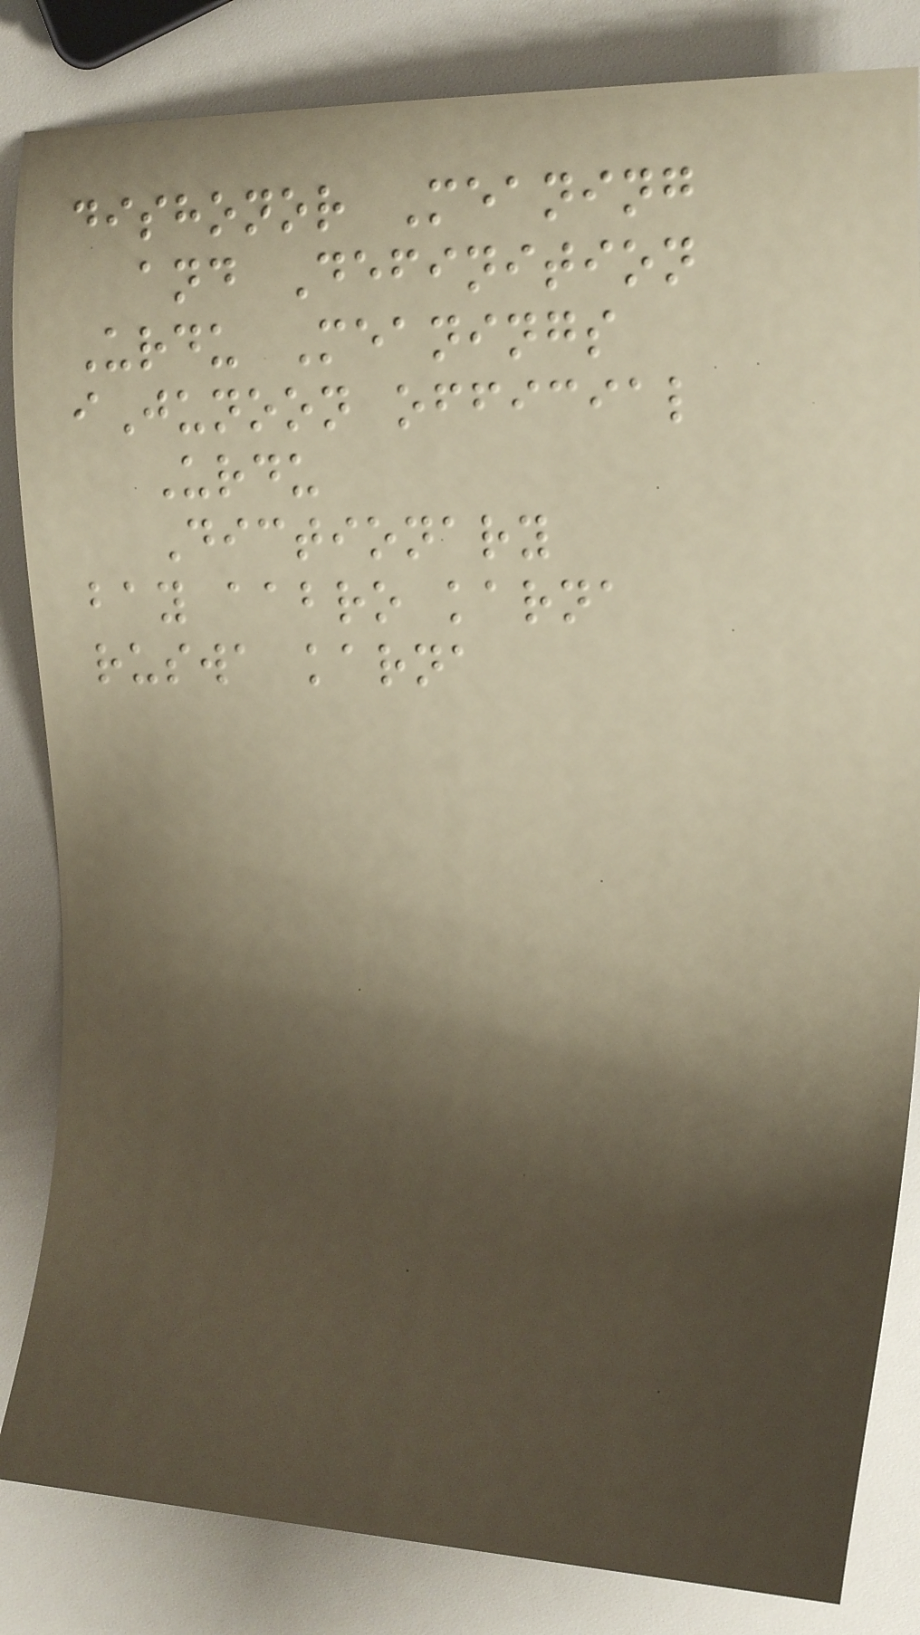dishonor Meaning
and Definition
Urdu Meanings
iJunoon official
Urdu
Dictionary
bay aabro karna
ruswa karna
